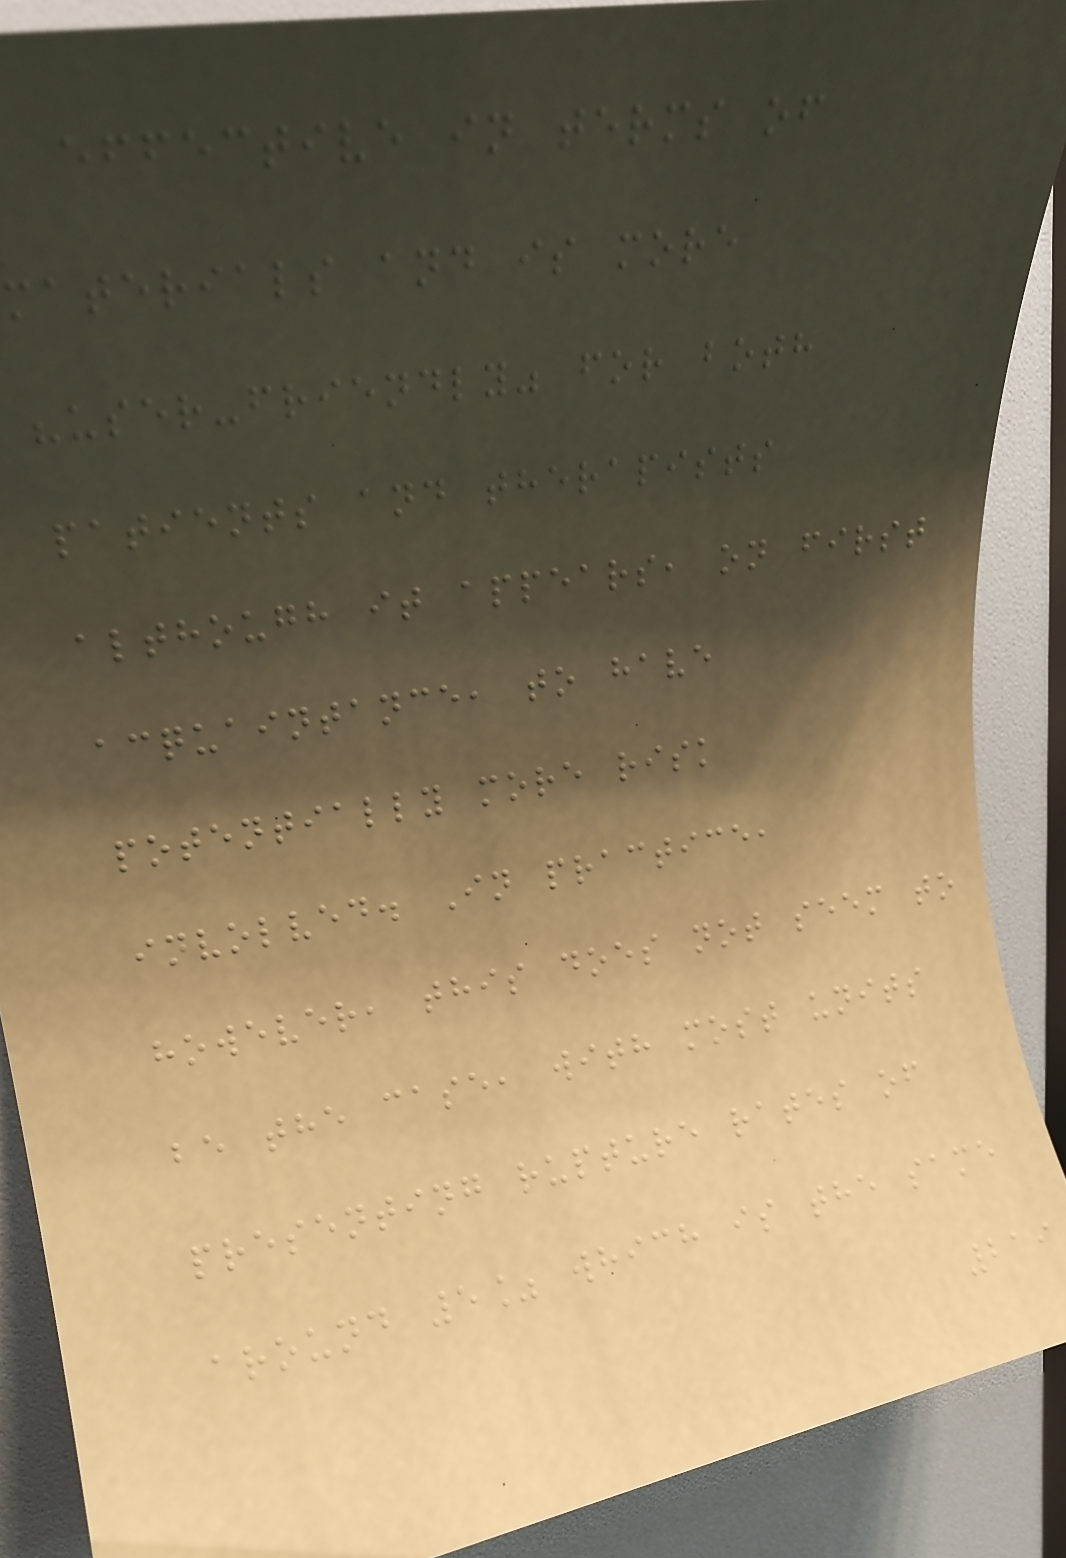effective in terms of
materials and is more
"user-friendly" for both
patients and therapists
although it appears, on first
acquaintance, to have
potentially more risk
involved. In practice,
however, this does not seem to
be the case, with most units
presenting rupture rates of
around 5% which is the same
219
